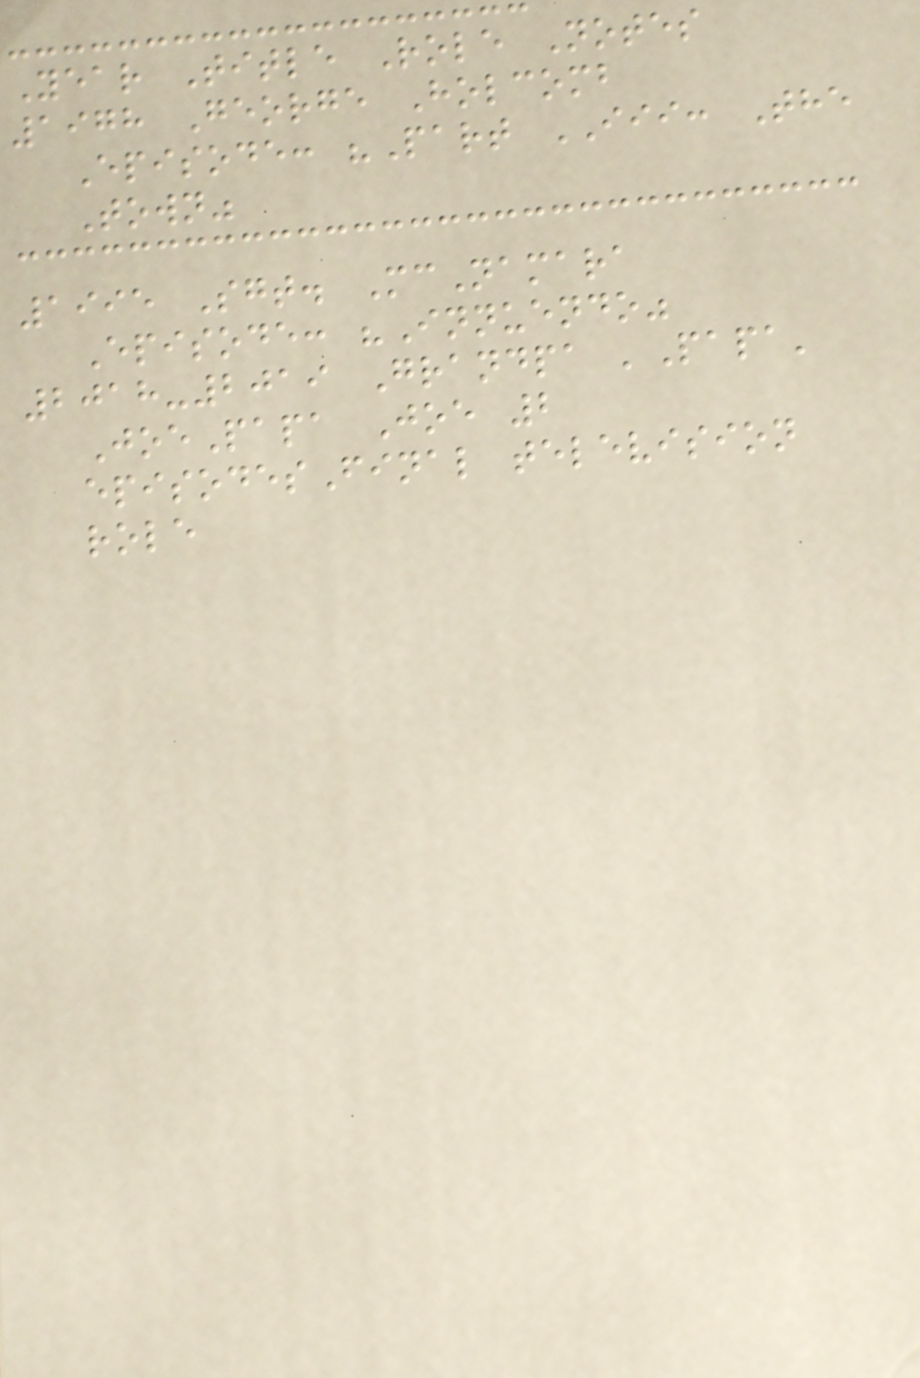Year Title Role Notes
1978 George Holcomb
Episode: "Part III: The
Town"
1995 Sgt. McNamara
Episode: "Innuendo"
2018-2019 Grandpa 'Papa'
JoePapa Joe 2
episodesFinal television
role
